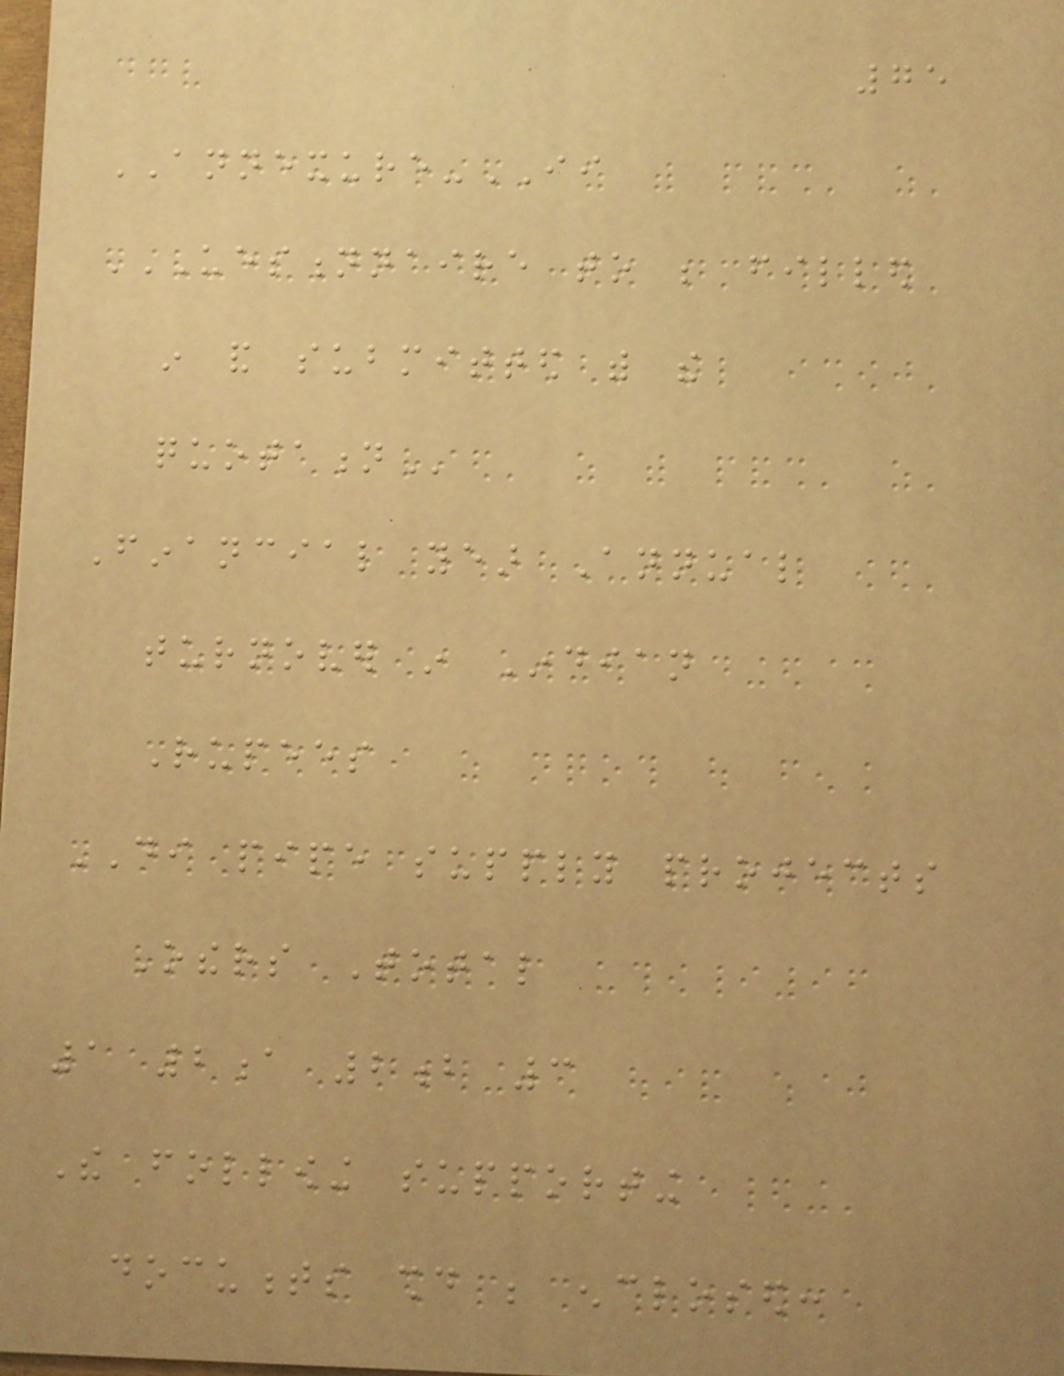75
ANNEXURE-II
UESTIONNAIRE TO BE FILLED
IN AND SUBMITTED WITH THE
QUOTATION
Financial year Annual
turnover in Indian
Rupees
DI pipe supply projects
Others Total
1 2a 2b 3
The following supporting
documents should be enclosed:
